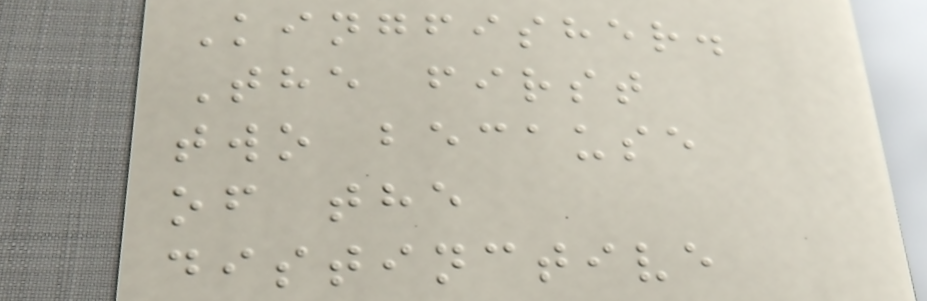Kingfisher.
The first
two because
of the
distinctive
